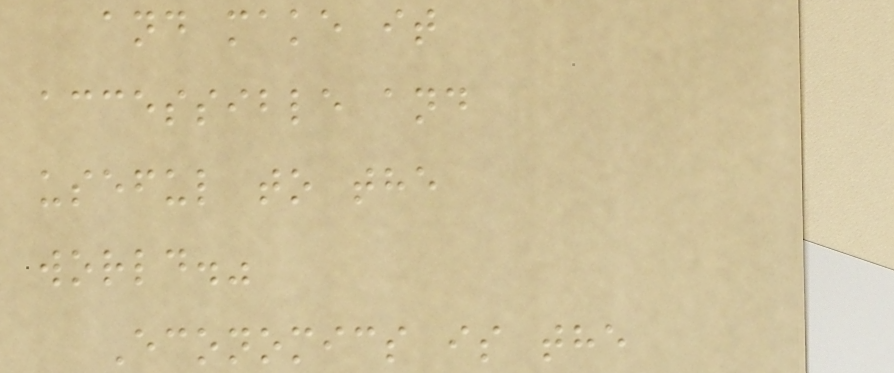and make it
accessible and
useful to the
world."
Economics is the
